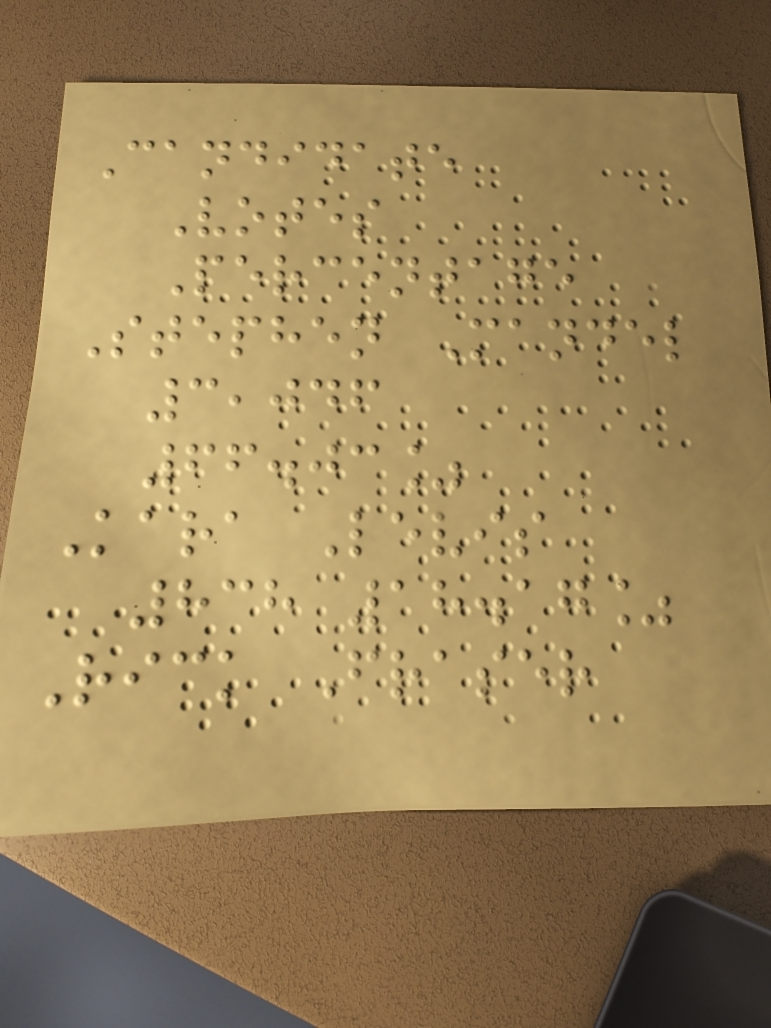Candidate
Votes
Percentage
Stephen Mandel
3,046
66.03%
Kara Levis
838 18.17%
Rick Fraser
